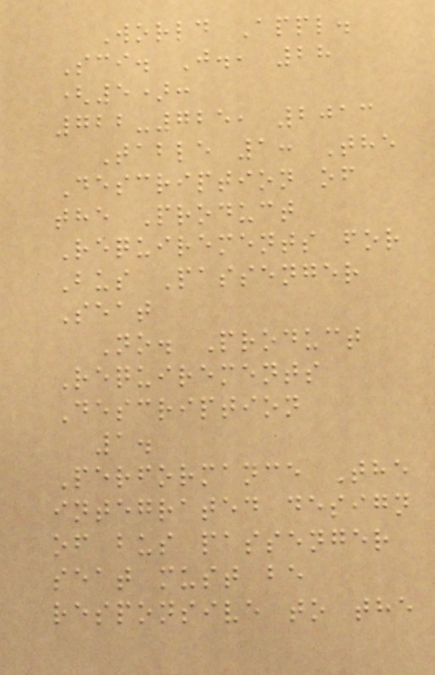World Appl.
Sci. J., 28
(5):
722-725, 2013
Table 1: The
Description of
the Product
Requirements for
Bus Passenger
Seat
No. Product
Requirements
Description
1.
Performance The
integrated design
of bus passenger
seat must be
responsive to the
